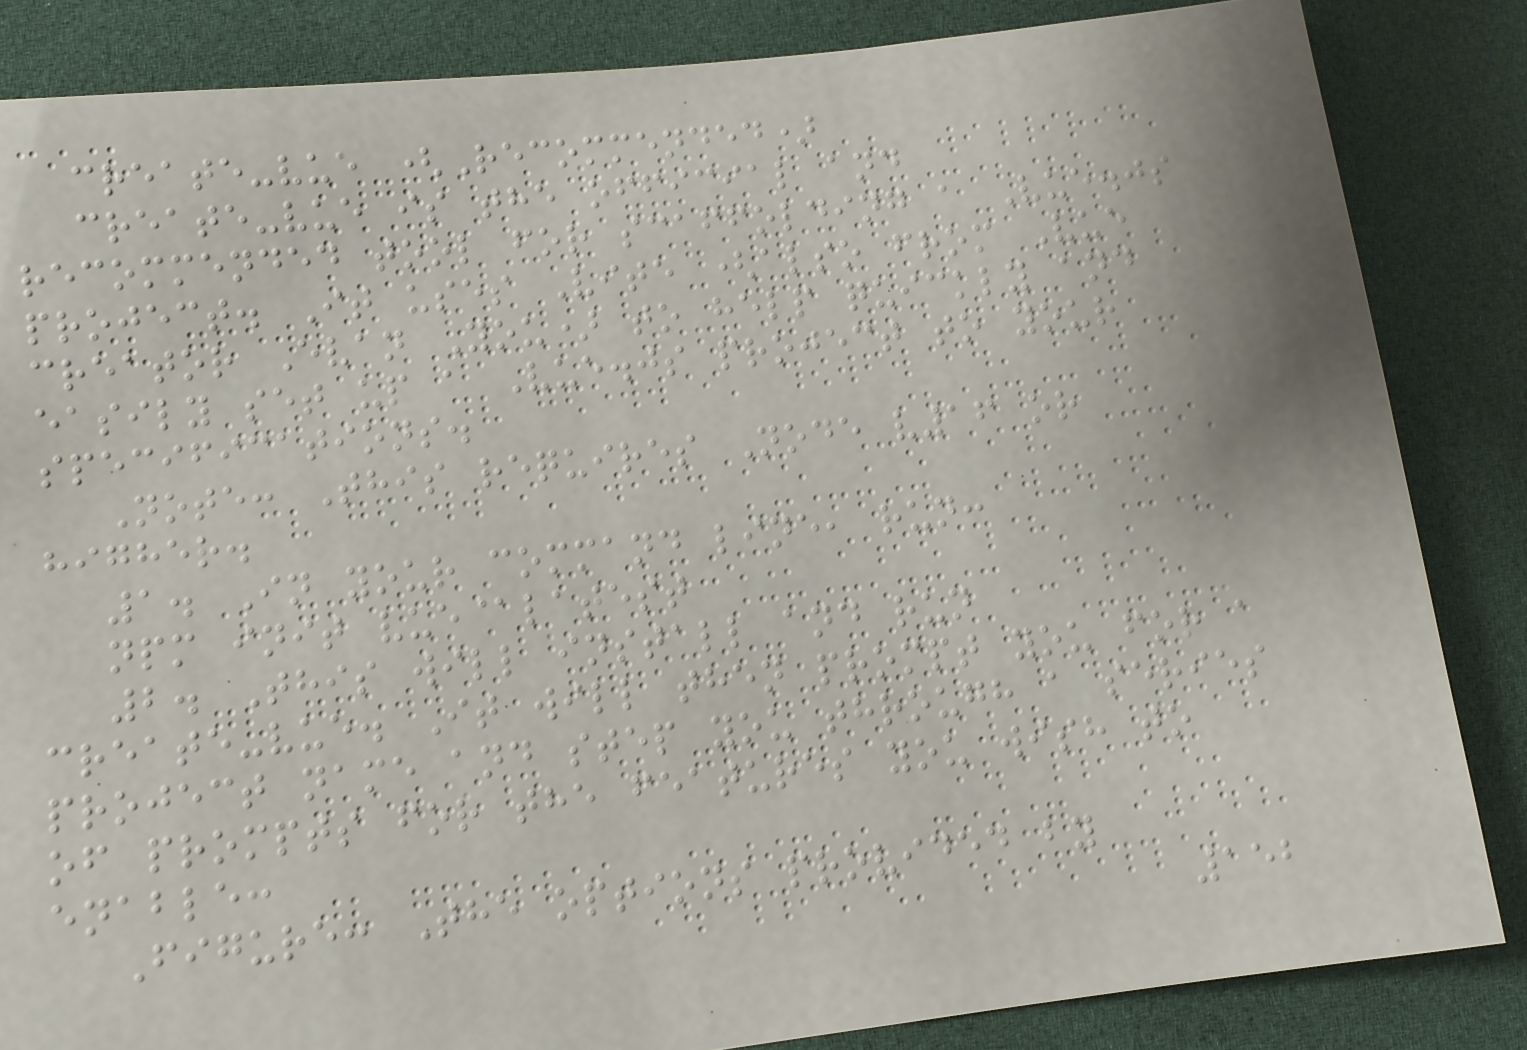create-vue (Recommended)
create-vue is the official and
recommended tool for scaffolding a Vue.js
project. It uses Vite (also from Vue
creator Evan You) to help quickly and
easily set up a Vue.js project to your
specifications.
Note: This requires Node v16 or
higher.
1. In your command line, run:
npm init vue@latest
2. This will install and run
create-vue. It will then prompt you for a
project name and step you through a series
of prompts for the features you wish to
enable:
Figure: The options provided by
152
